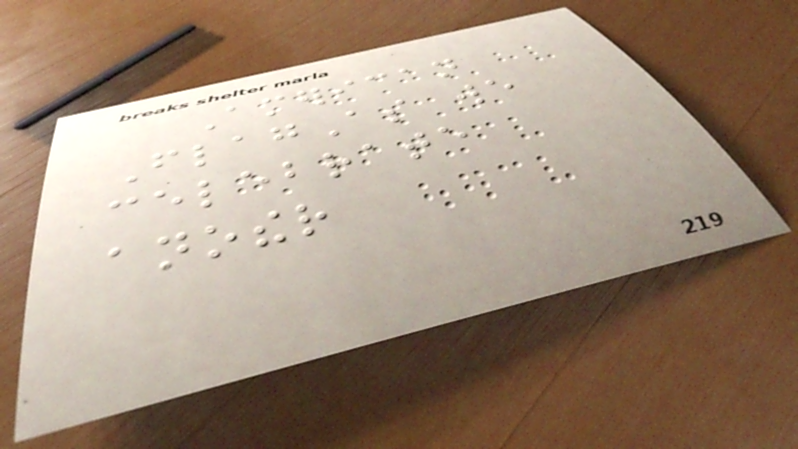American
FlagAs we
celebrate
another
